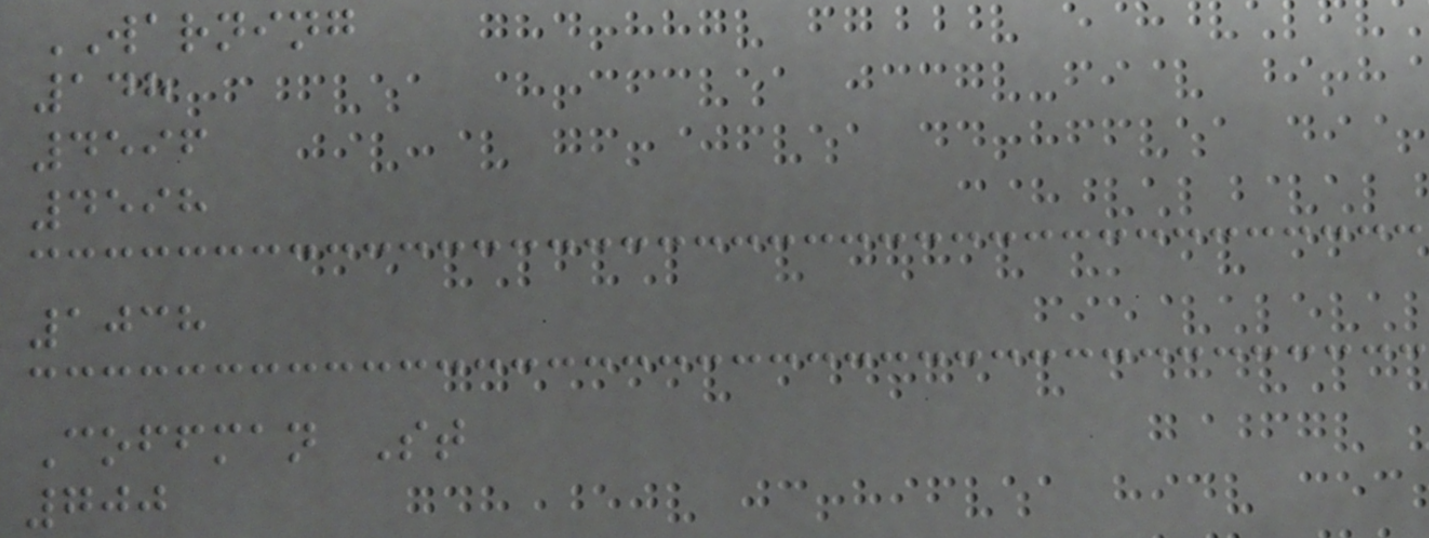WARNING
148
4596
4598
1038
Coffman St
700
